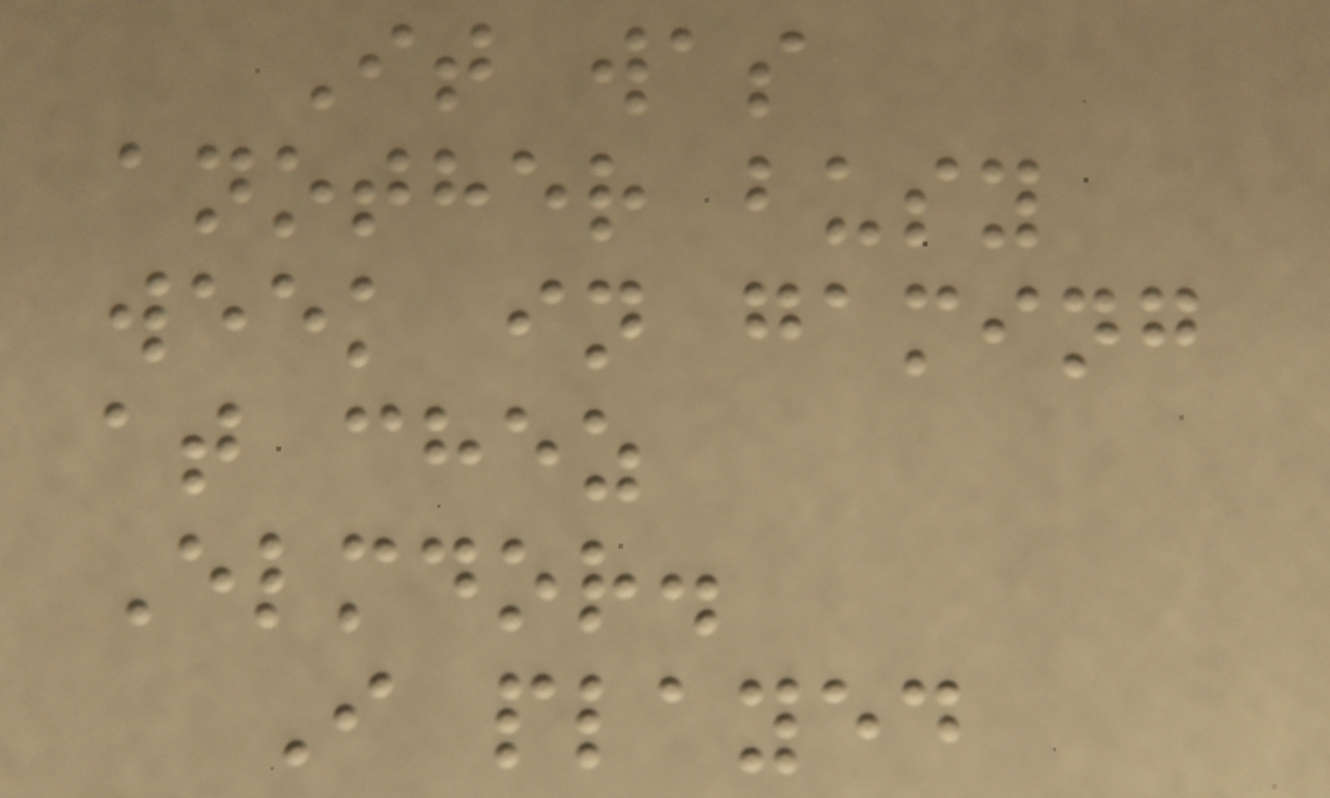It was
another busy
week in gaming
at chez
Elmdor.
I played
